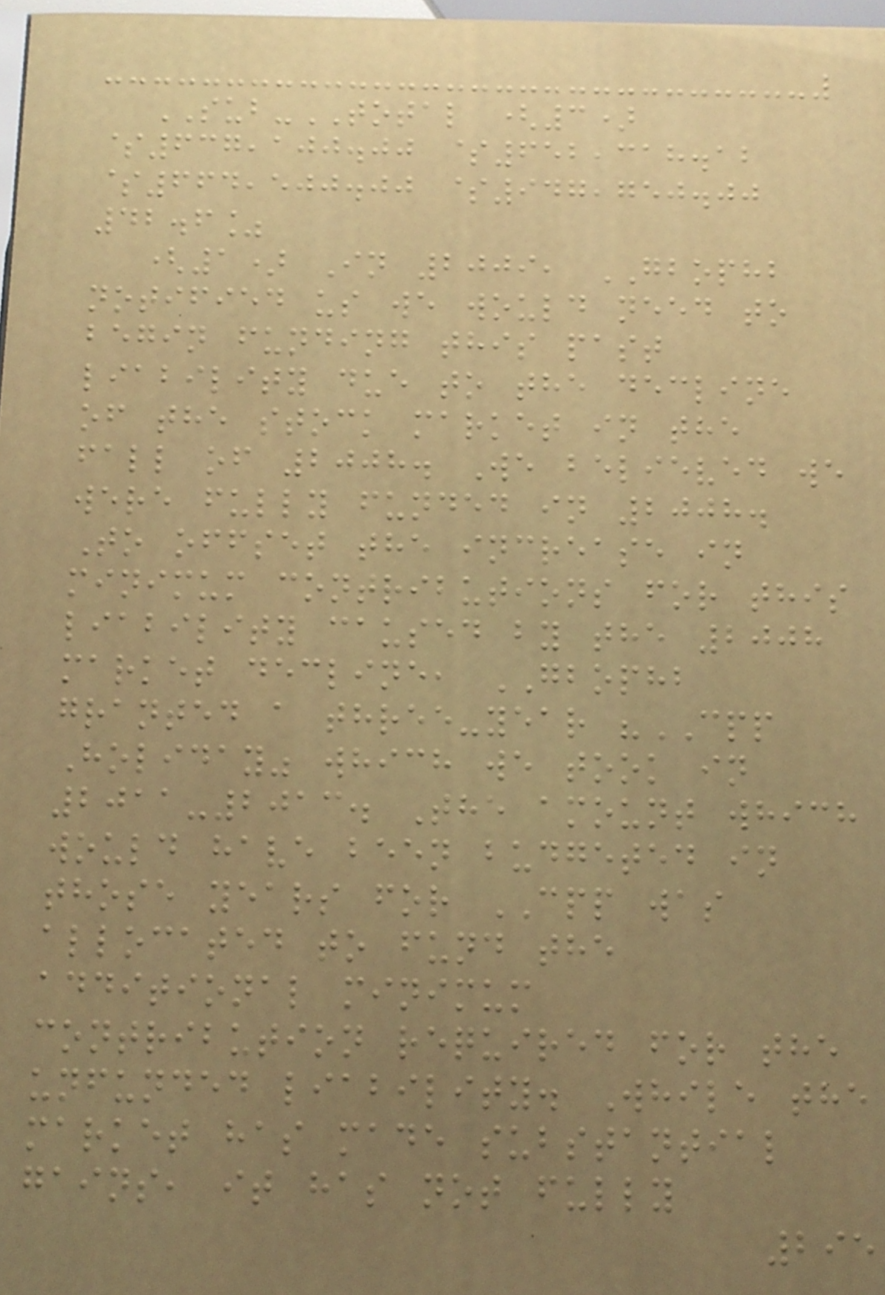SUB-TOTAL (3)
$637,100.00 $652,318.12
$664,500.00 $947,750.00
42.6%
(1) In 2009, GBOPHB
notified us we would need to
begin funding this past
liability due to the decline
of the stock market in the
fall of 2008. We believed we
were fully funded in 2008.
To offset the increase in
minimum contributions for this
liability caused by the 2008
market decline, GBOPHB
granted a three-year "CPP
Holiday" which we took in
2011-2013. The amount which
would have been budgeted in
those years for CPP was
allocated to fund the
additional minimum
contribution required for the
unfunded liability. While the
market has made substantial
gains, it has not fully
295
